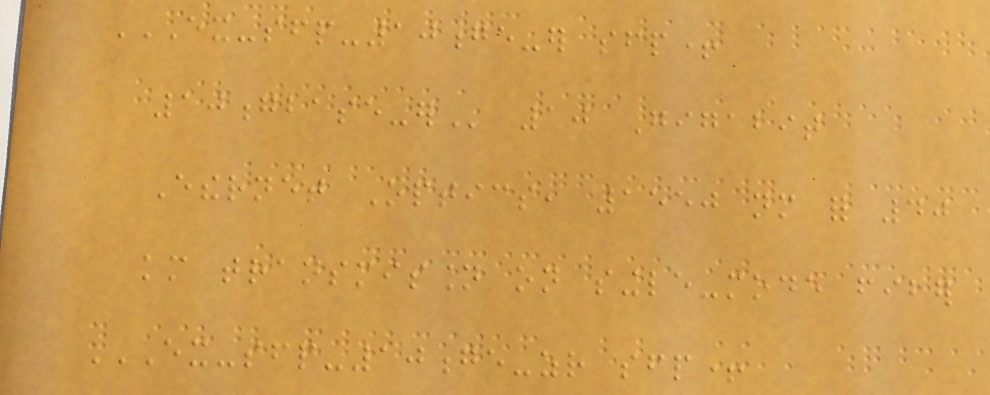EX-SFP-10GE-ER SFP+
10GBASE-ER 10 Gigabit
Ethernet Optics, 1550 nm for 40
km transmission on single-mode fiber
EX-SFP-10GE-ZR SFP+
